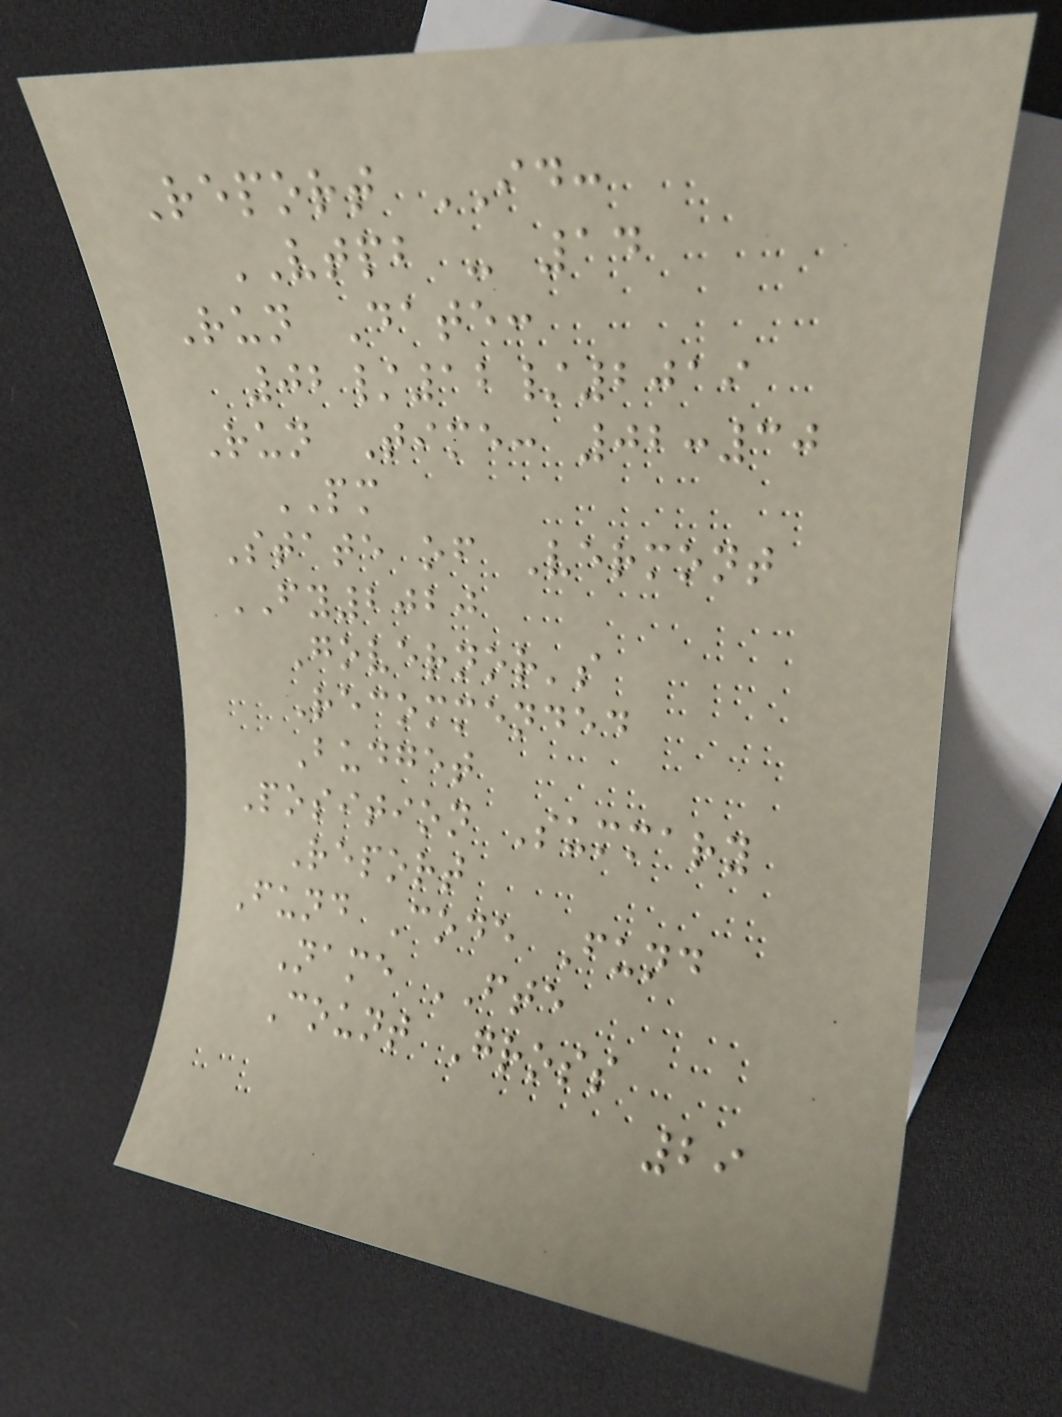Report ID:
VTPB - 14
Run Date:
02/12/2019
Run Time: 02:30
PM
State of Vermont
FY2020
Governor's
Recommended
Budget
Position Summary
Report
Fund Code Fund
Name FTE
Count Gross
29
